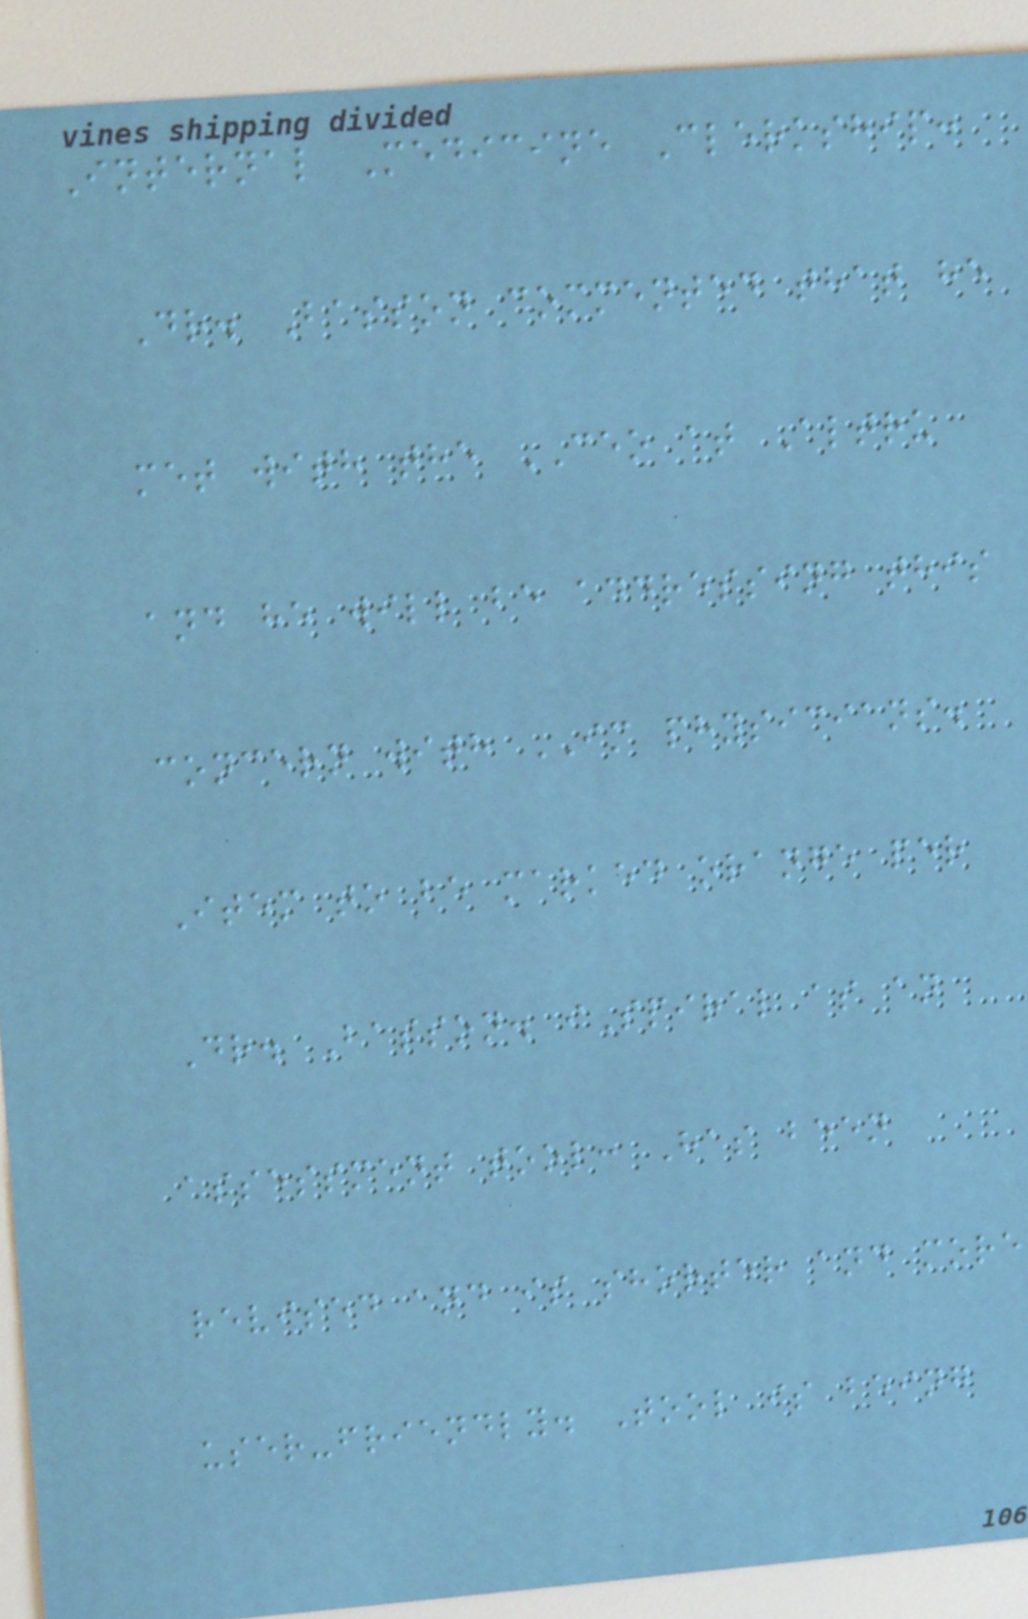Internal Medicine Clerkship:
Dr. Basson commented that he
met with the CEO at Altru
and he will be addressing this
concern with IM physicians.
Item to be marked orange per
Dr. Basson. iSpiral as an
assessment tool: Has been
revised and is shorter and more
user-friendly. Tool is being
